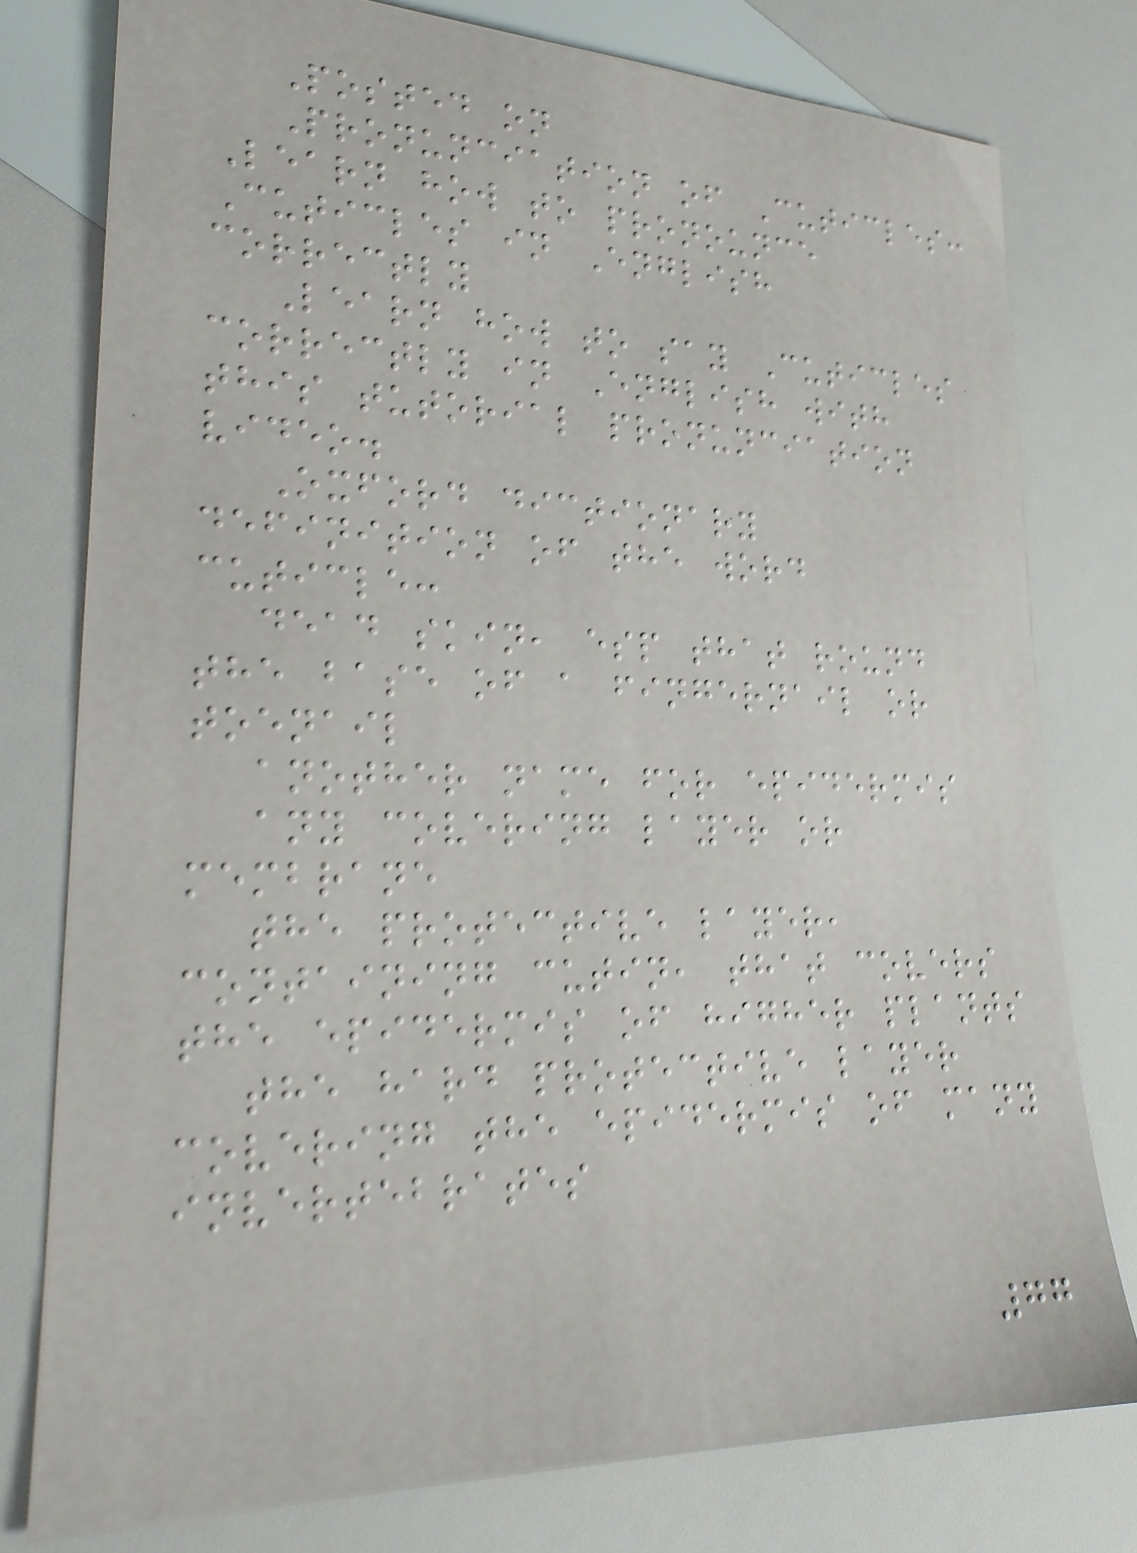Posted on
Pronunciation of Cuticles:
Learn how to pronounce
Cuticles in English
correctly
Learn how to say Cuticles
correctly in English with
this tutorial pronunciation
video.
Oxford dictionary
definition of the word
cuticle:
dead skin, esp that round
the base of a fingernail or
toenail
another name for epidermis
any covering layer or
membrane
the protective layer,
containing cutin, that covers
the epidermis of higher plants
the hard protective layer
covering the epidermis of many
invertebrates
77
